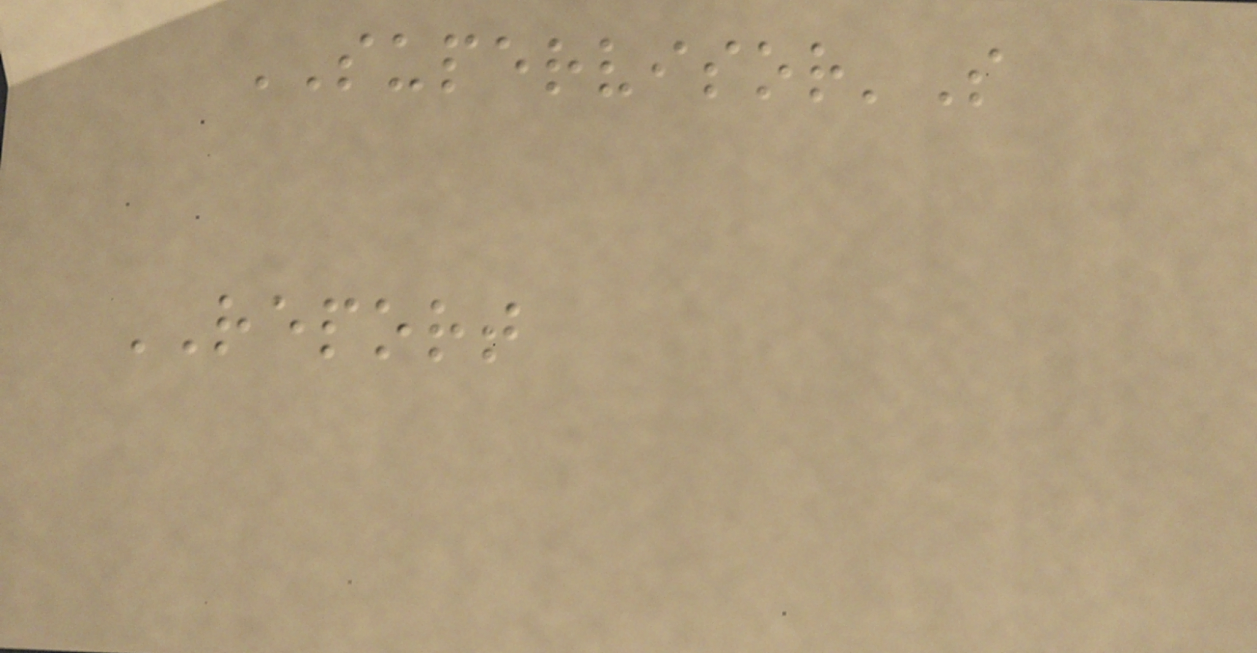SUPERVISOR'S
REPORT
